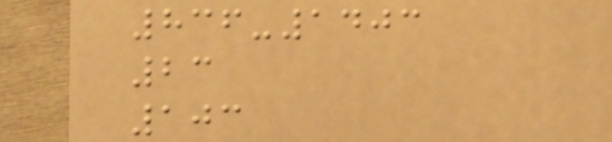836-1403
23
103
